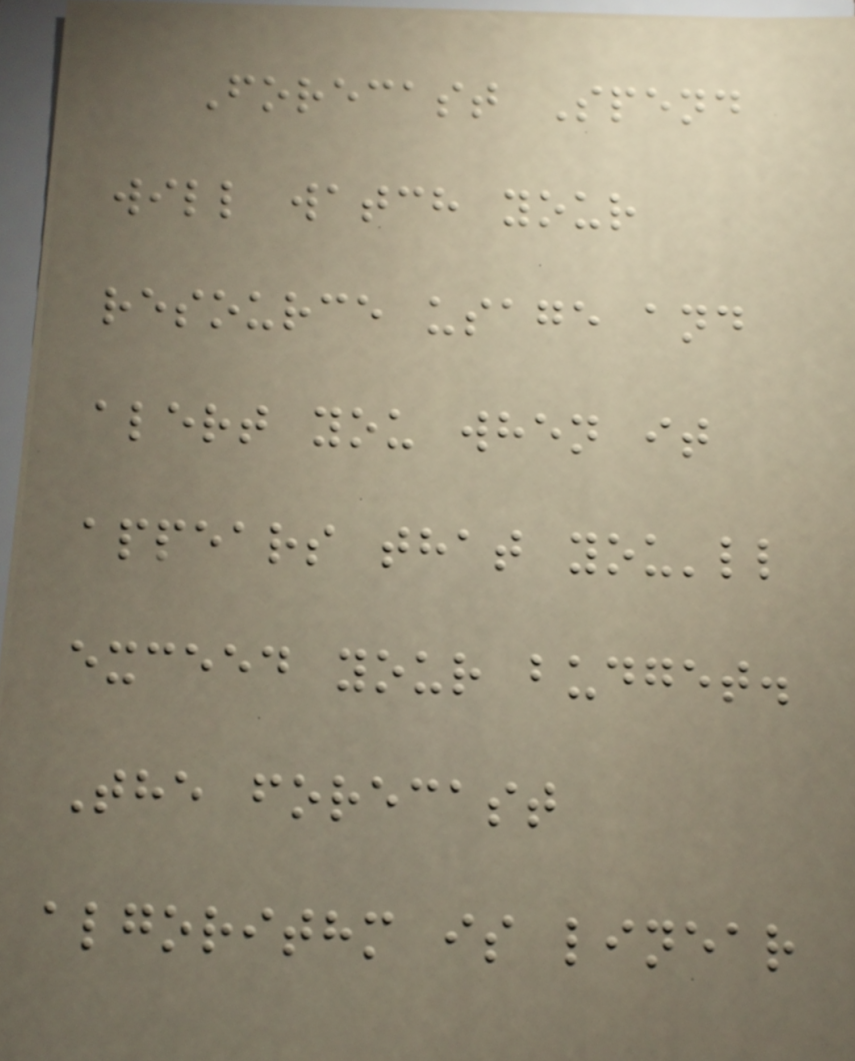Forecast Spend
will watch your
resource usage and
alert you when it
appears that you'll
exceed your budget.
The forecast
algorithm is linear
